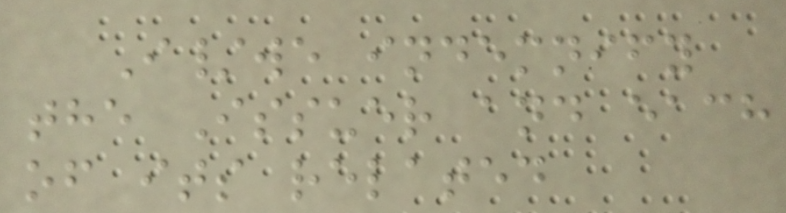I/we indemnify
the Issuer and each
of its related
